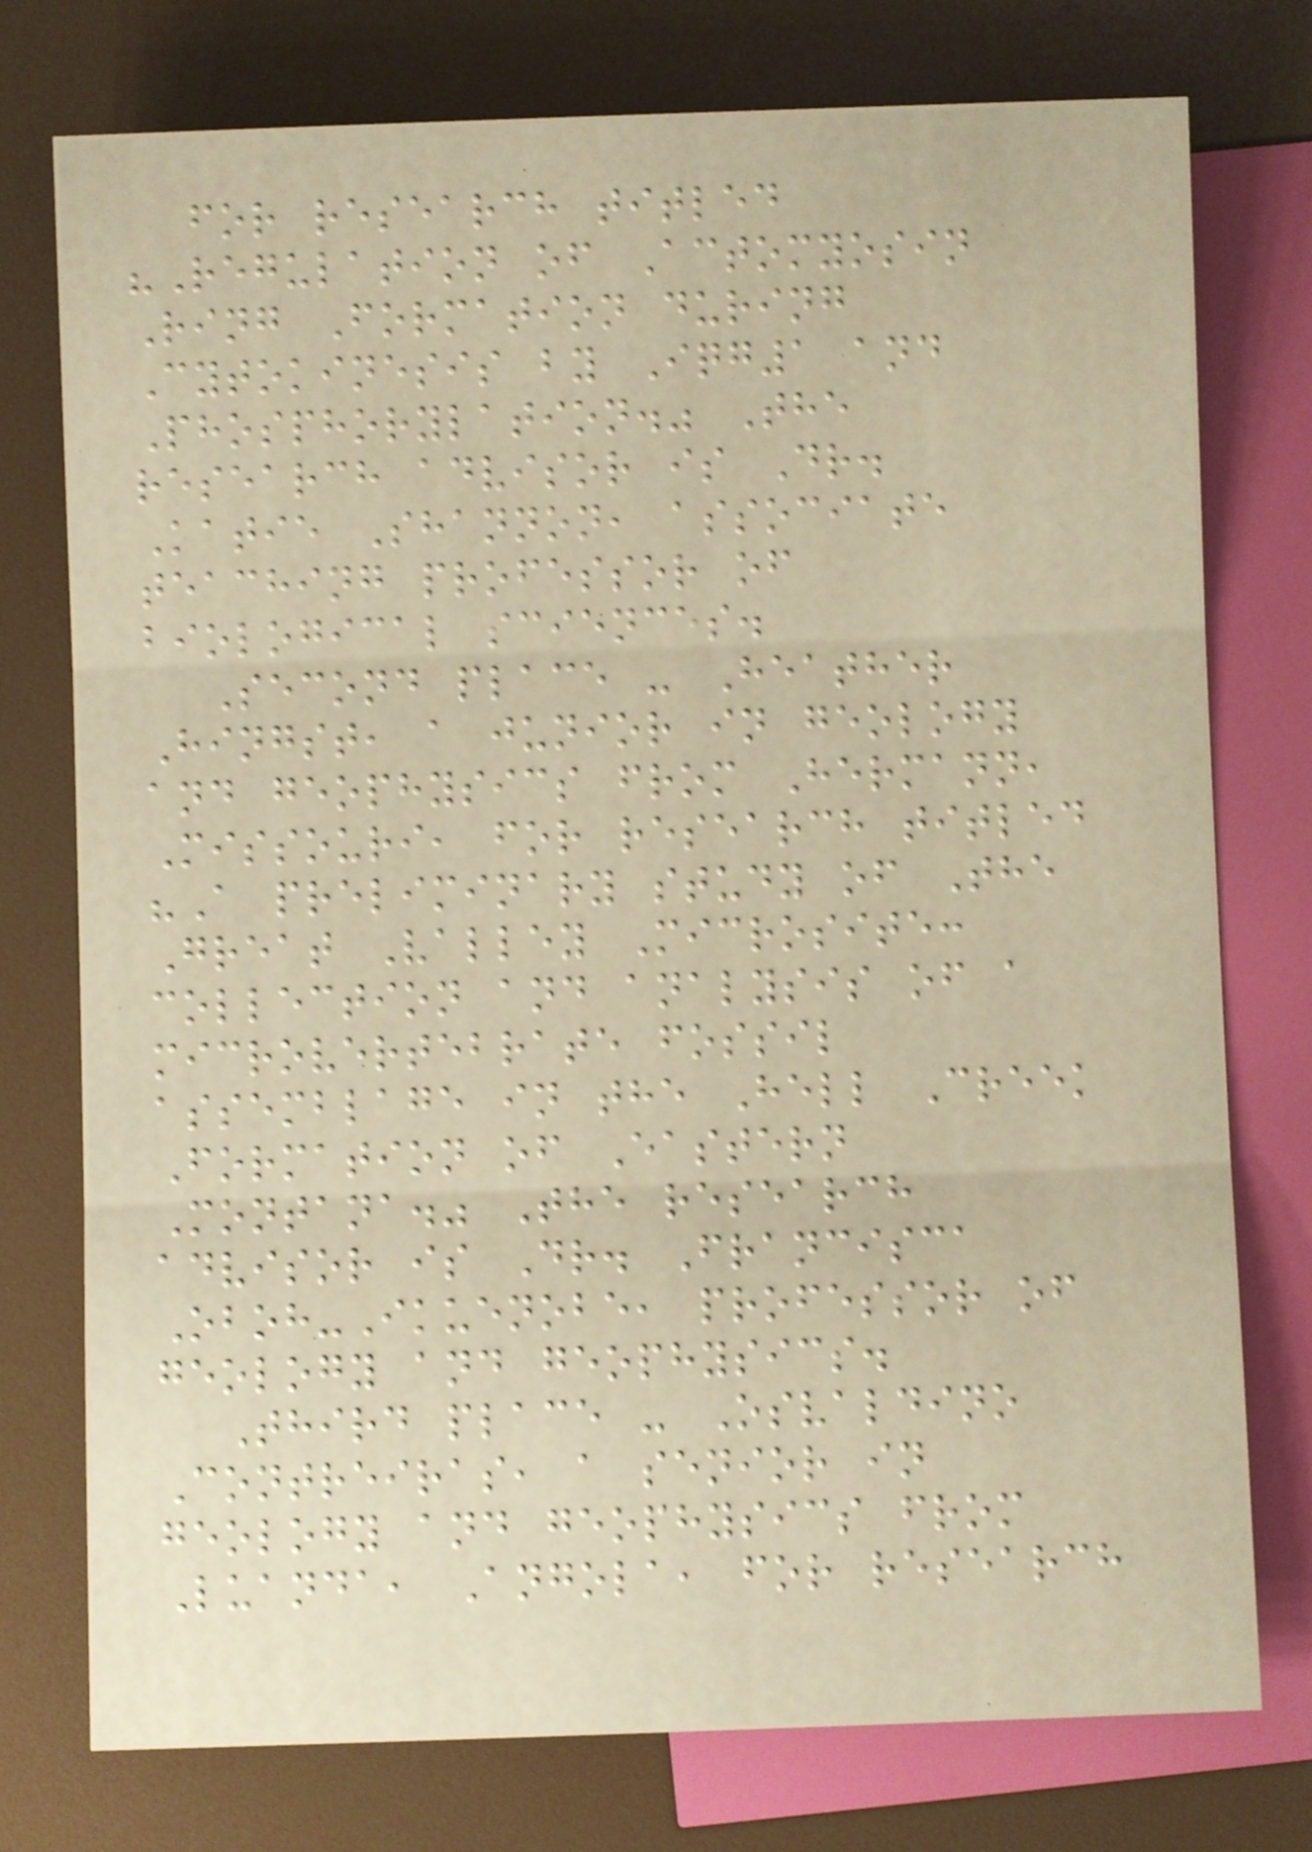for research titled
"Regulation of Actomyosin
Ring Formation during
Cytokinesis by Iqg1 and
Phosphorylation." The
research advisor is Dr.
Katie Shannon, associate
teaching professor of
biological sciences.
Second place - Heather
Hingst, a junior in geology
and geophysics from Hermann,
Missouri, for research titled
"A preliminary study of The
Great Valley Microsite:
collection and analysis of a
microvertebrate fossil
assemblage in the Hell Creek
Formation of Eastern
Montana." The research
advisor is Dr. Francisca
Oboh-Ikuenobe, professor of
geology and geophysics.
Third place - Osvaldino
Contreiras, a senior in
geology and geophysics from
Luanda, Angola, for research
